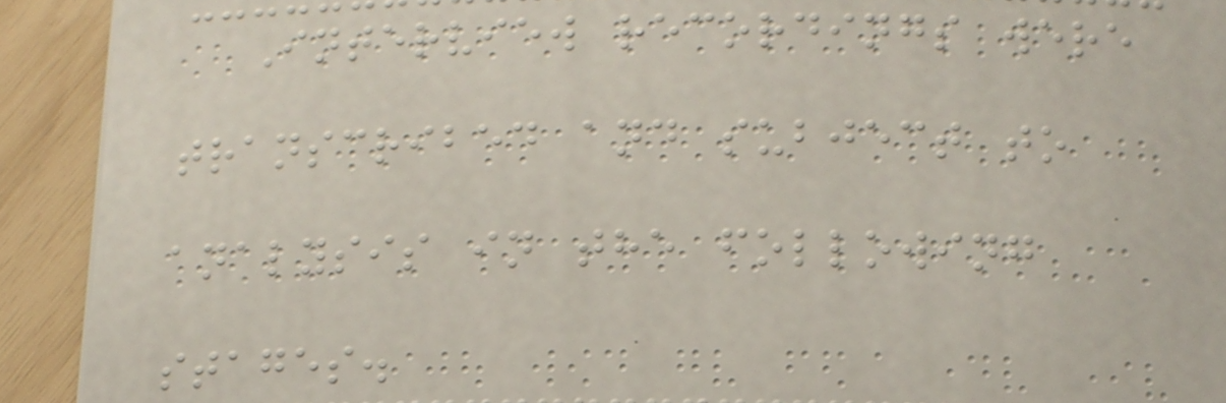Interview recordings were
transcribed and subject to
analysis in the following
stages.
